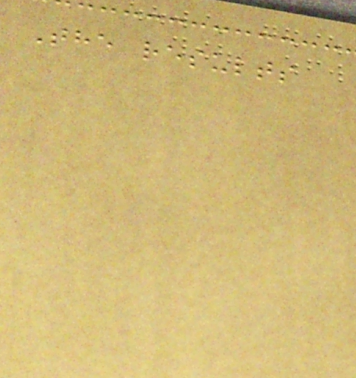The results
